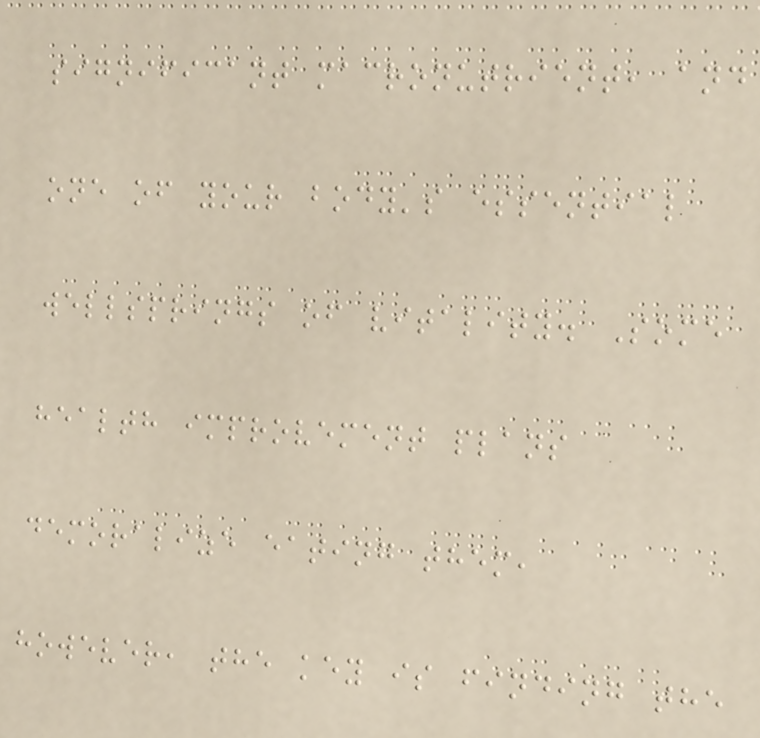significant macronutrient, and
one of your body's essential
wellsprings of vitality. Some
health improvement plans
demoralize eating them,
however, the key is finding the
